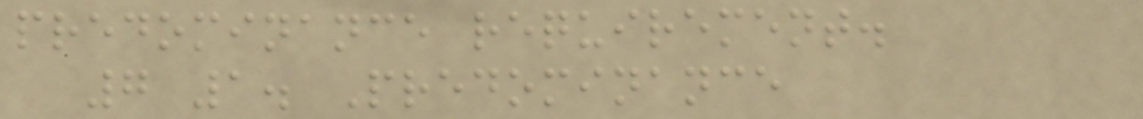predominance requirement.
7 1. Predominance
